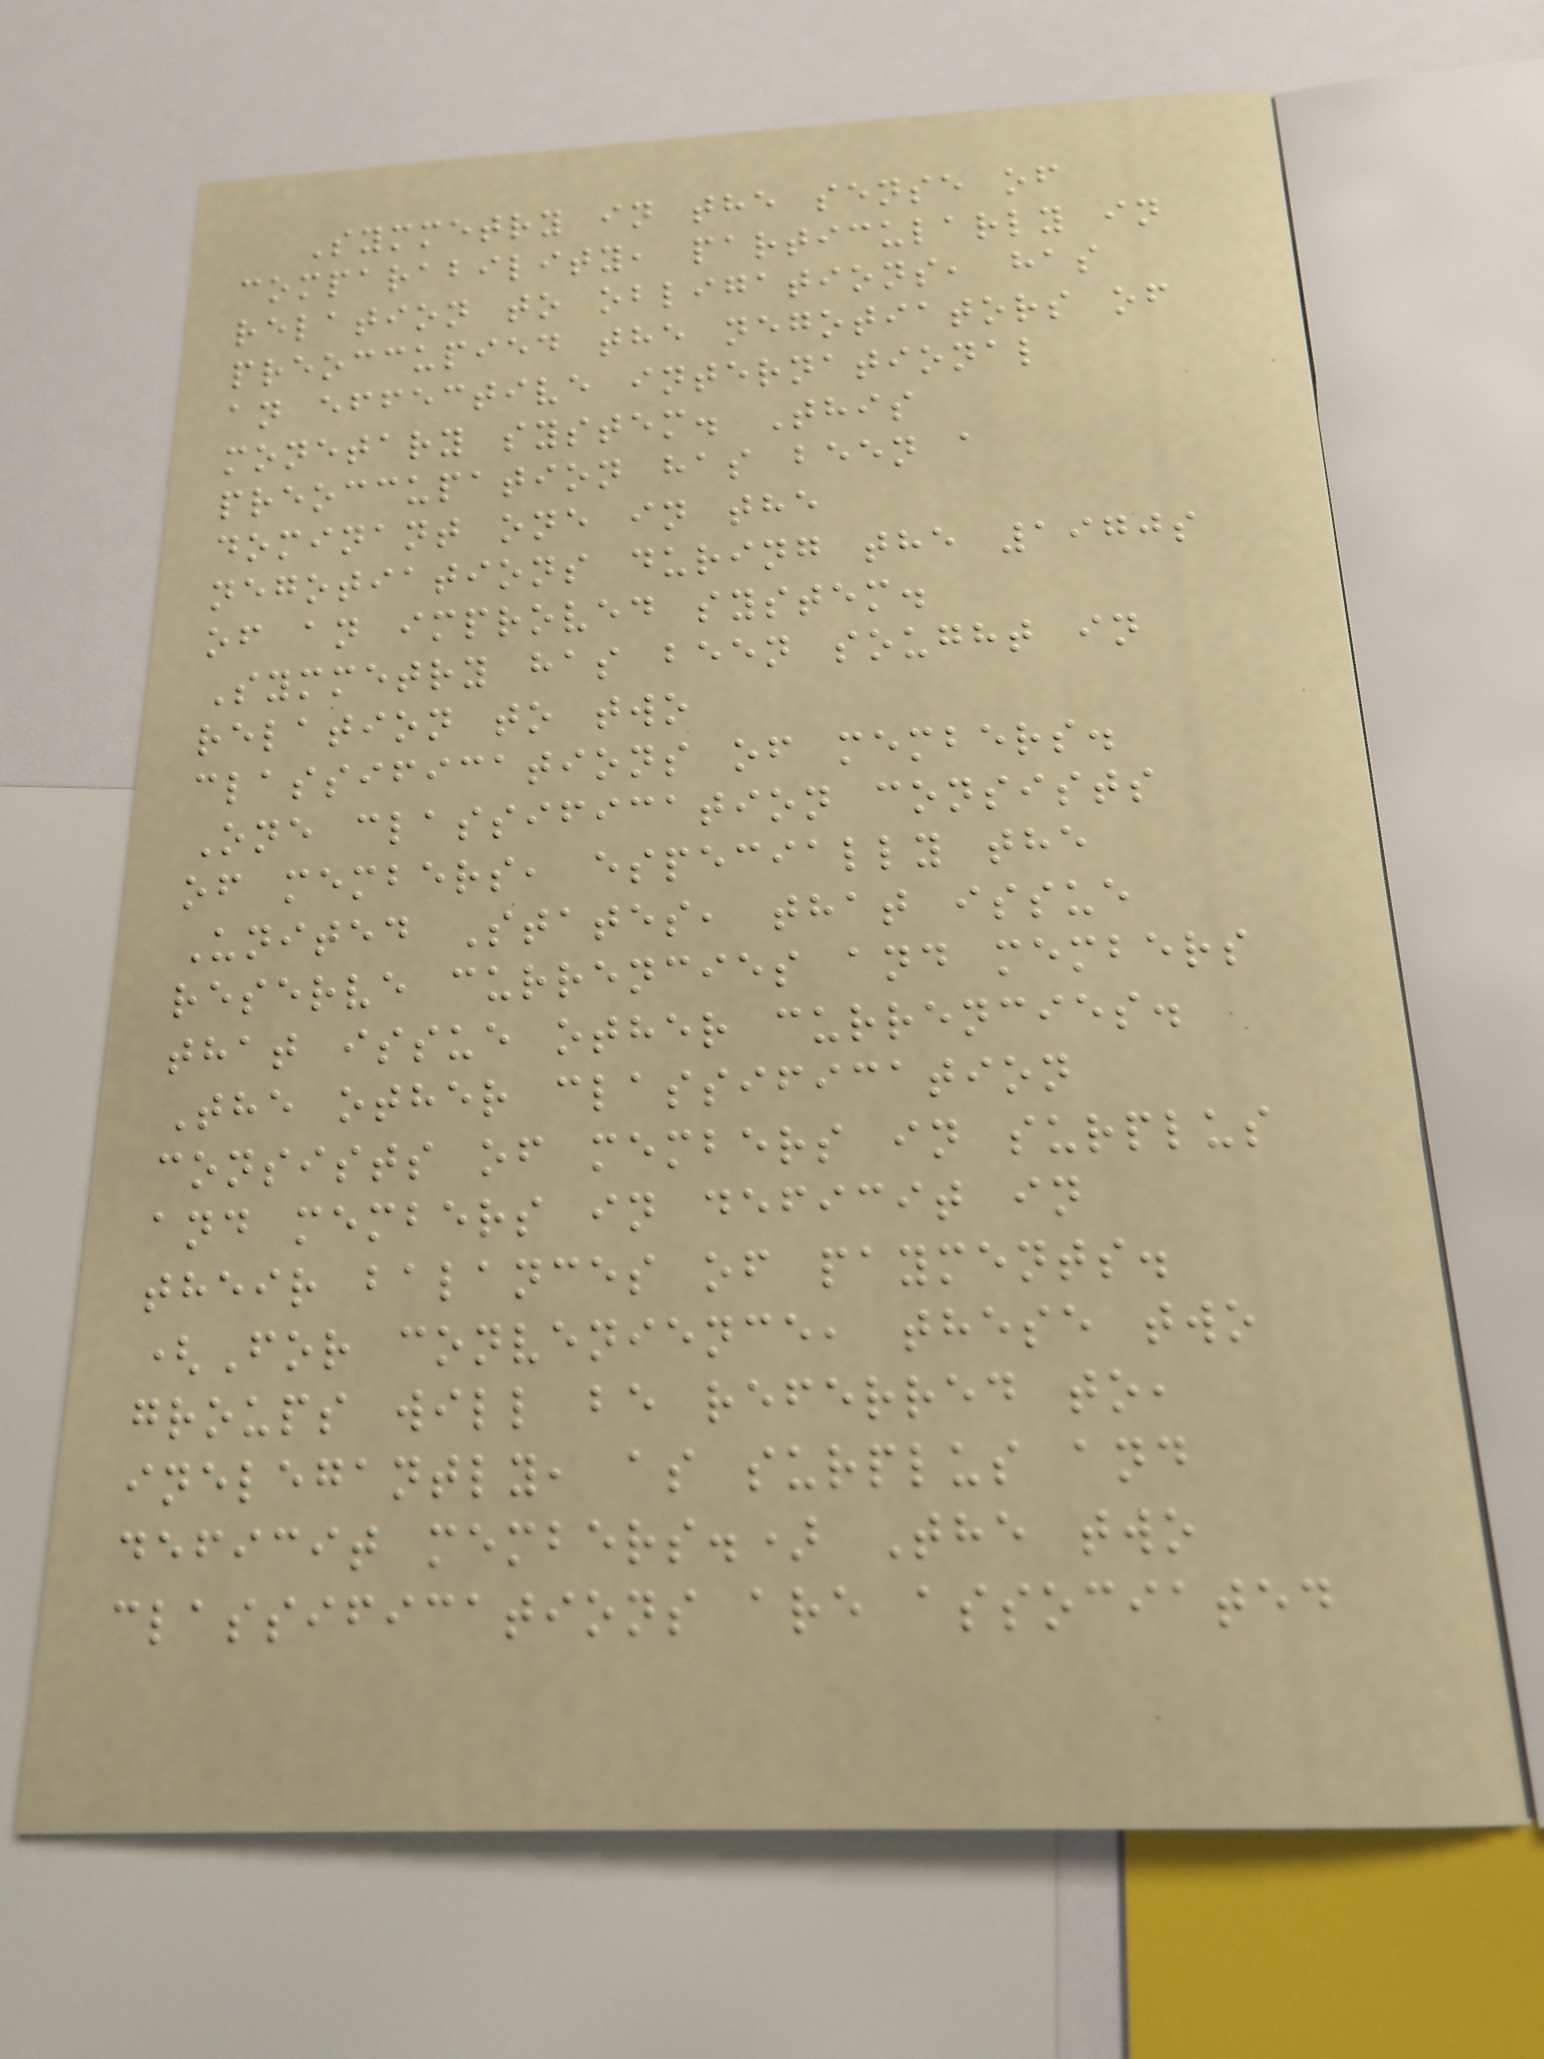Symmetry in the sense of
comparability, particularly in
relation to obligations, has
preoccupied the negotiators of
an effective international
monetary system. This
preoccupation has been a
dominant one in the
negotiations during the 1970s
of an improved system.
Symmetry has been sought in
relation to two
classifications of members.
One classification consists
of members, especially the
United States, that issue
reserve currencies and members
that issue other currencies.
The other classification
consists of members in surplus
and members in deficit in
their balances of payments.
(For convenience, these two
groups will be referred to,
inelegantly, as surplus and
deficit members.) The two
classifications are associated
